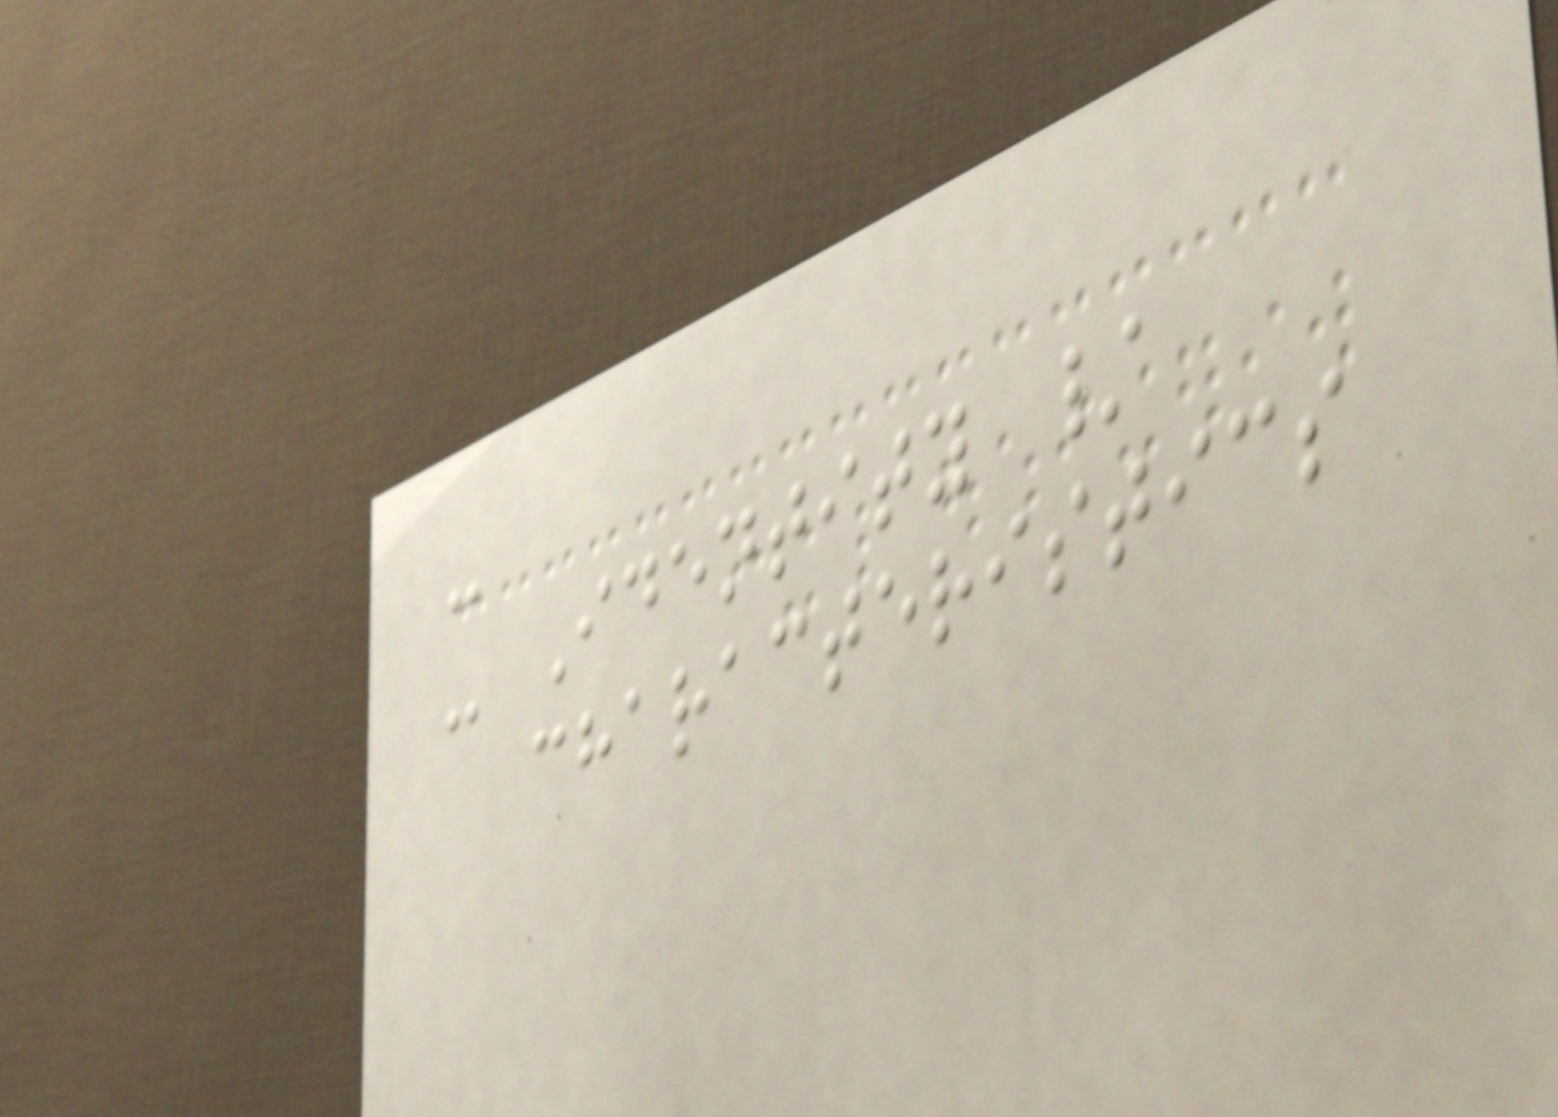-
- Identity /
characteristics
